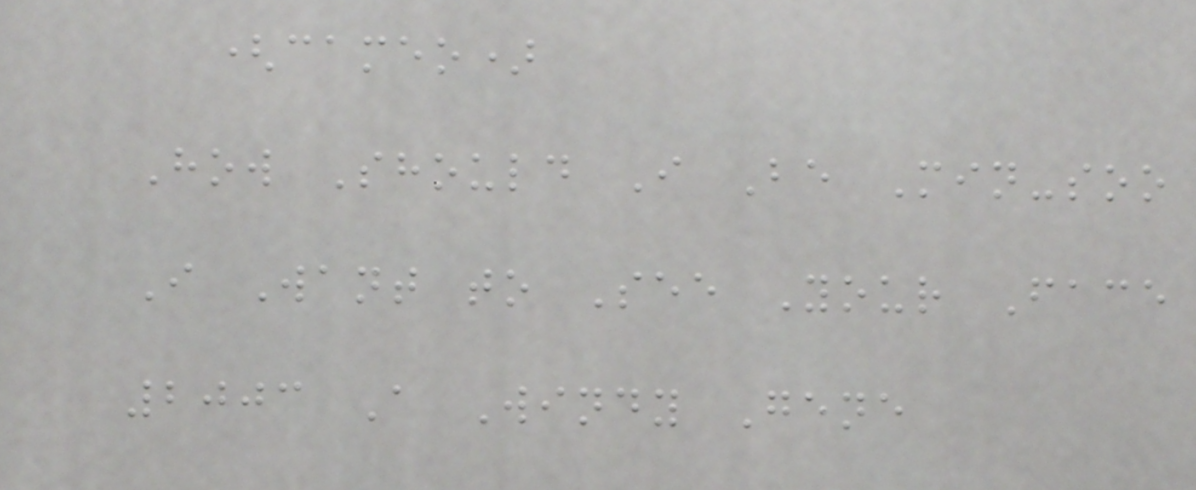(cameo)
How Should I Be Min-soo
I Want to See Your Face
2003 A Windy Gene
